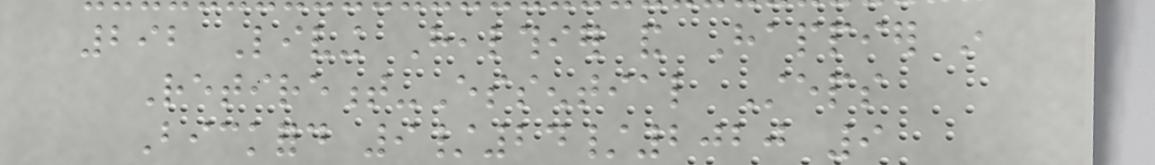292 Living Healthier and Happier in
Retirement-Essential Steps
Bickford 9/24/2020 9
